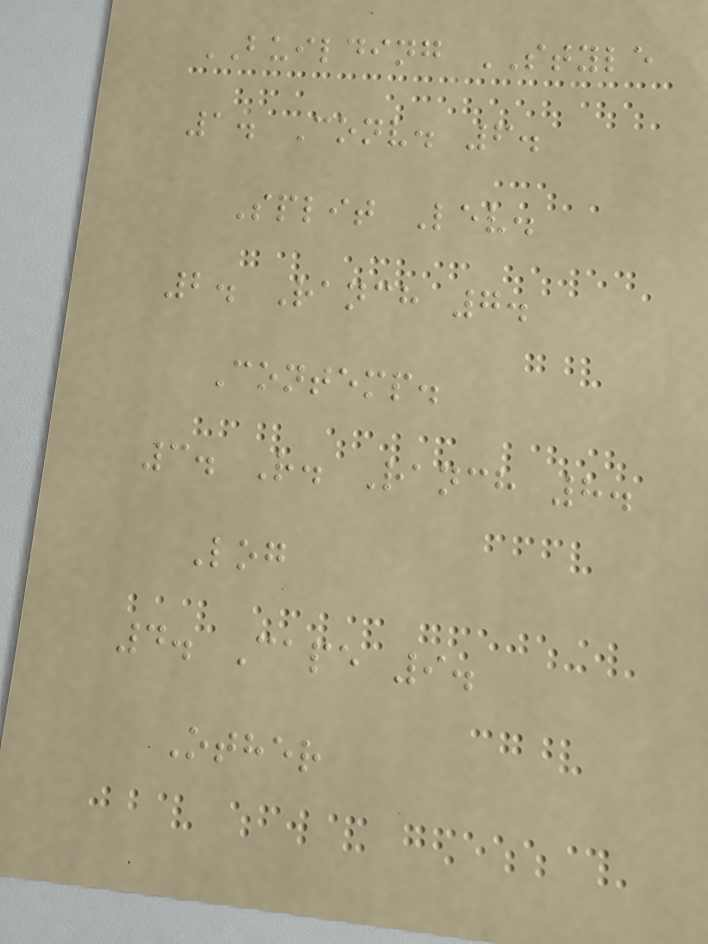BUILDING STYLE
1. Conv. 6.
Split Lev.
2. Ranch 7.
Contemp.
3. R. Ranch 8.
Log
4. Cape 9.
Other
